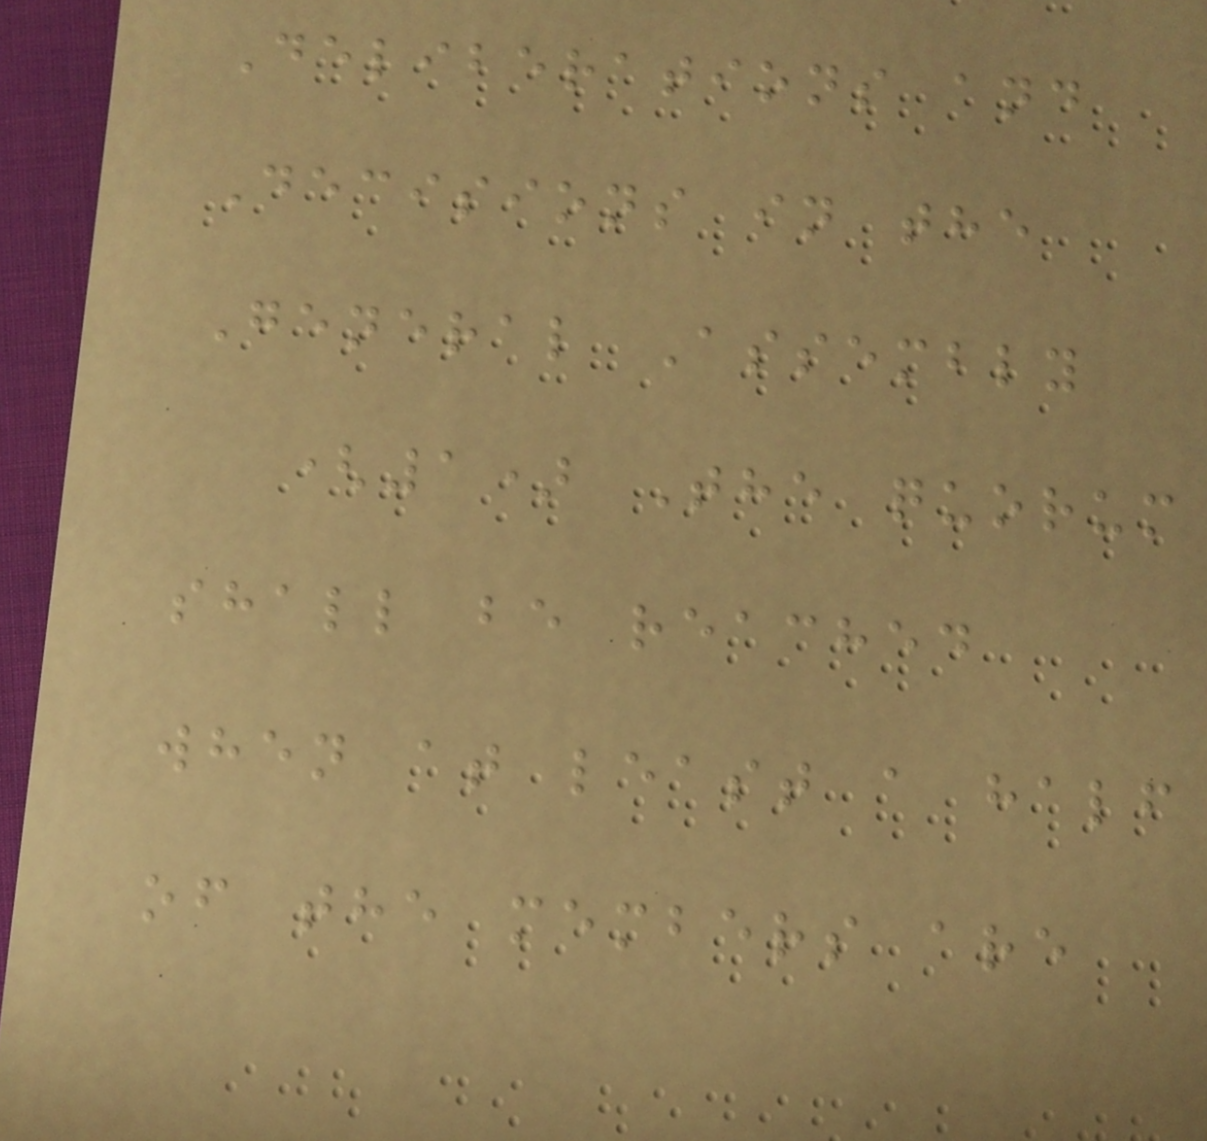Deliberations and
Decisions in the
General Assembly
(1) The quorum
shall be reached
when at least a half
of the members are
